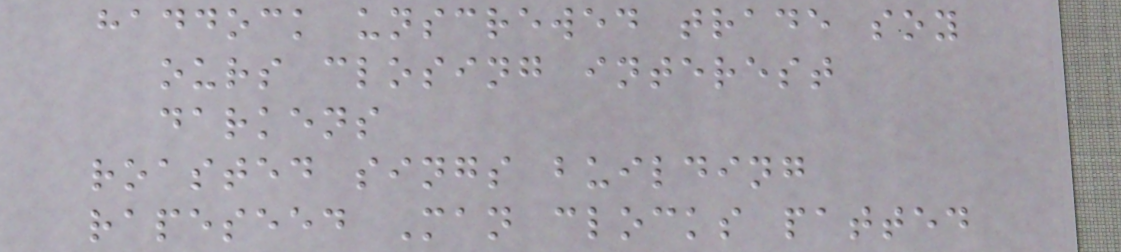haddock unscrewed trade soy
ours closing interest
darkens
roasted sings building
rapeseed Man clocks patted
